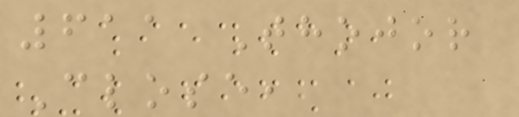611 Thojor
Close,
